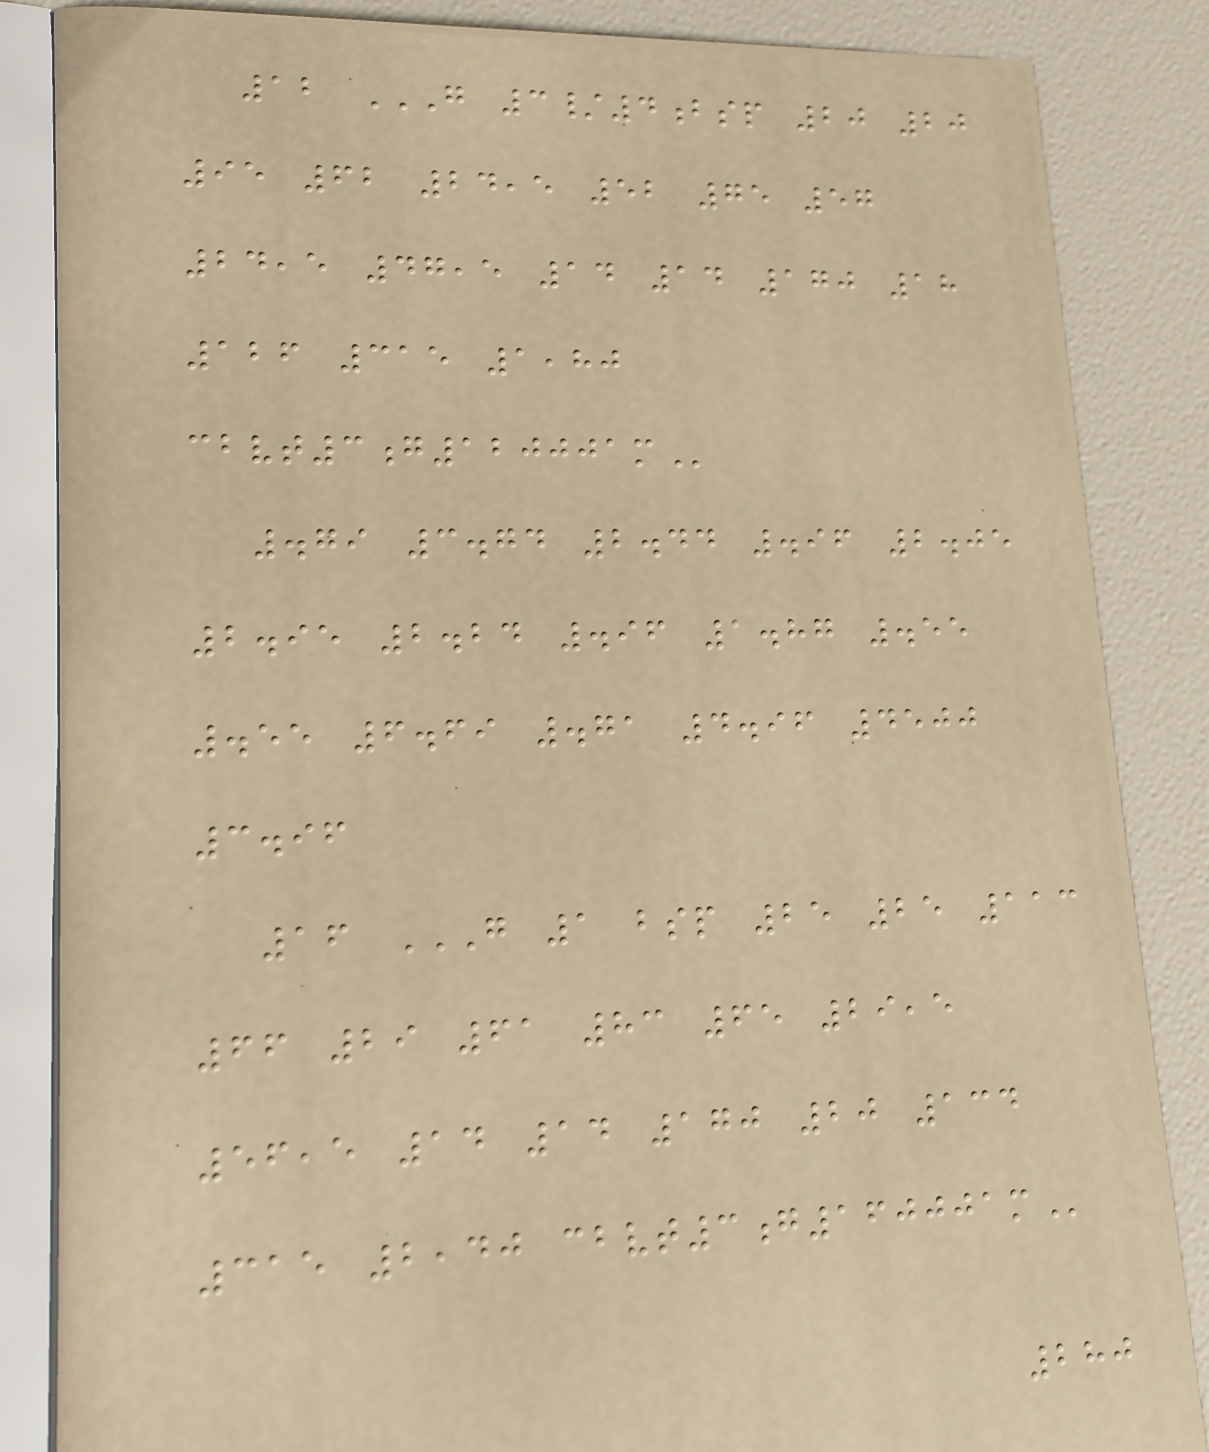12 G 3/4BSP 20 20
95 62 24,5 52 75 57
24,5 47,5 14 14 170 18
126 315 1,80
CBVT3G120001M
.79 3.74 2.44 .96 2.05
2.95 2.24 .96 1.87 .55
.55 6.69 .71 4.96 4500
3.96
16 G 1 BSP 25 25 113
66 29 61 83 65 29,5
56,5 14 14 170 20 134
315 2,40 CBVT3G160001M
280
